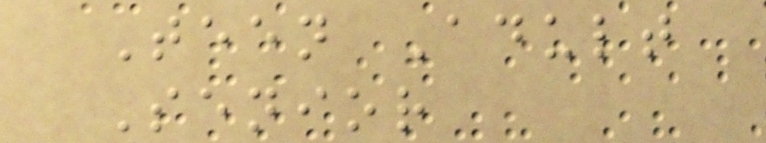Teen Adult
Senior
